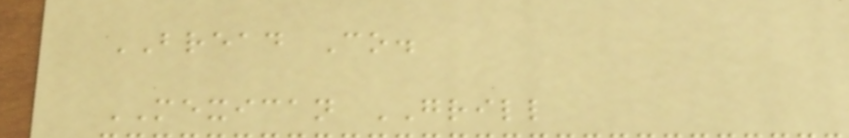BREAD Co.
MEXICAN GRILL
